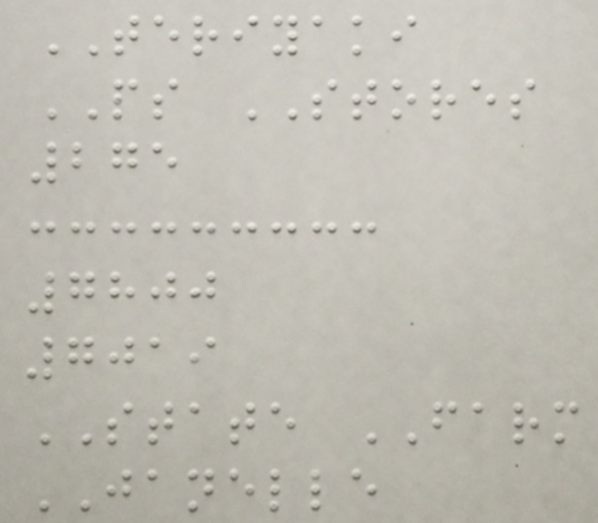TERIYAKI
PS STORES
275
7800
7019
STATE FARM
JANELLE
